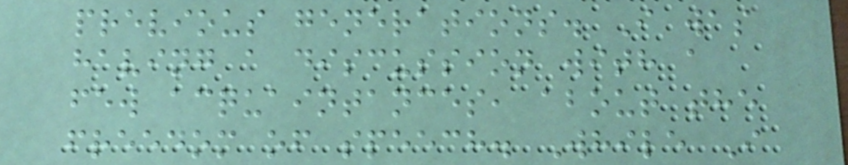previous generations. I was
having a discussion with a
few acquaintances, about the
freedom of speech. While I
